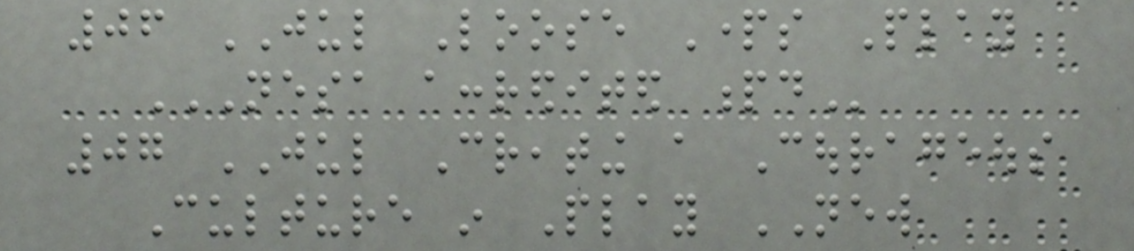06 JUL Loose Parts Play
NESA ACCREDITED PD
07 JUL Creating a Courageous
Culture in Play NEW
